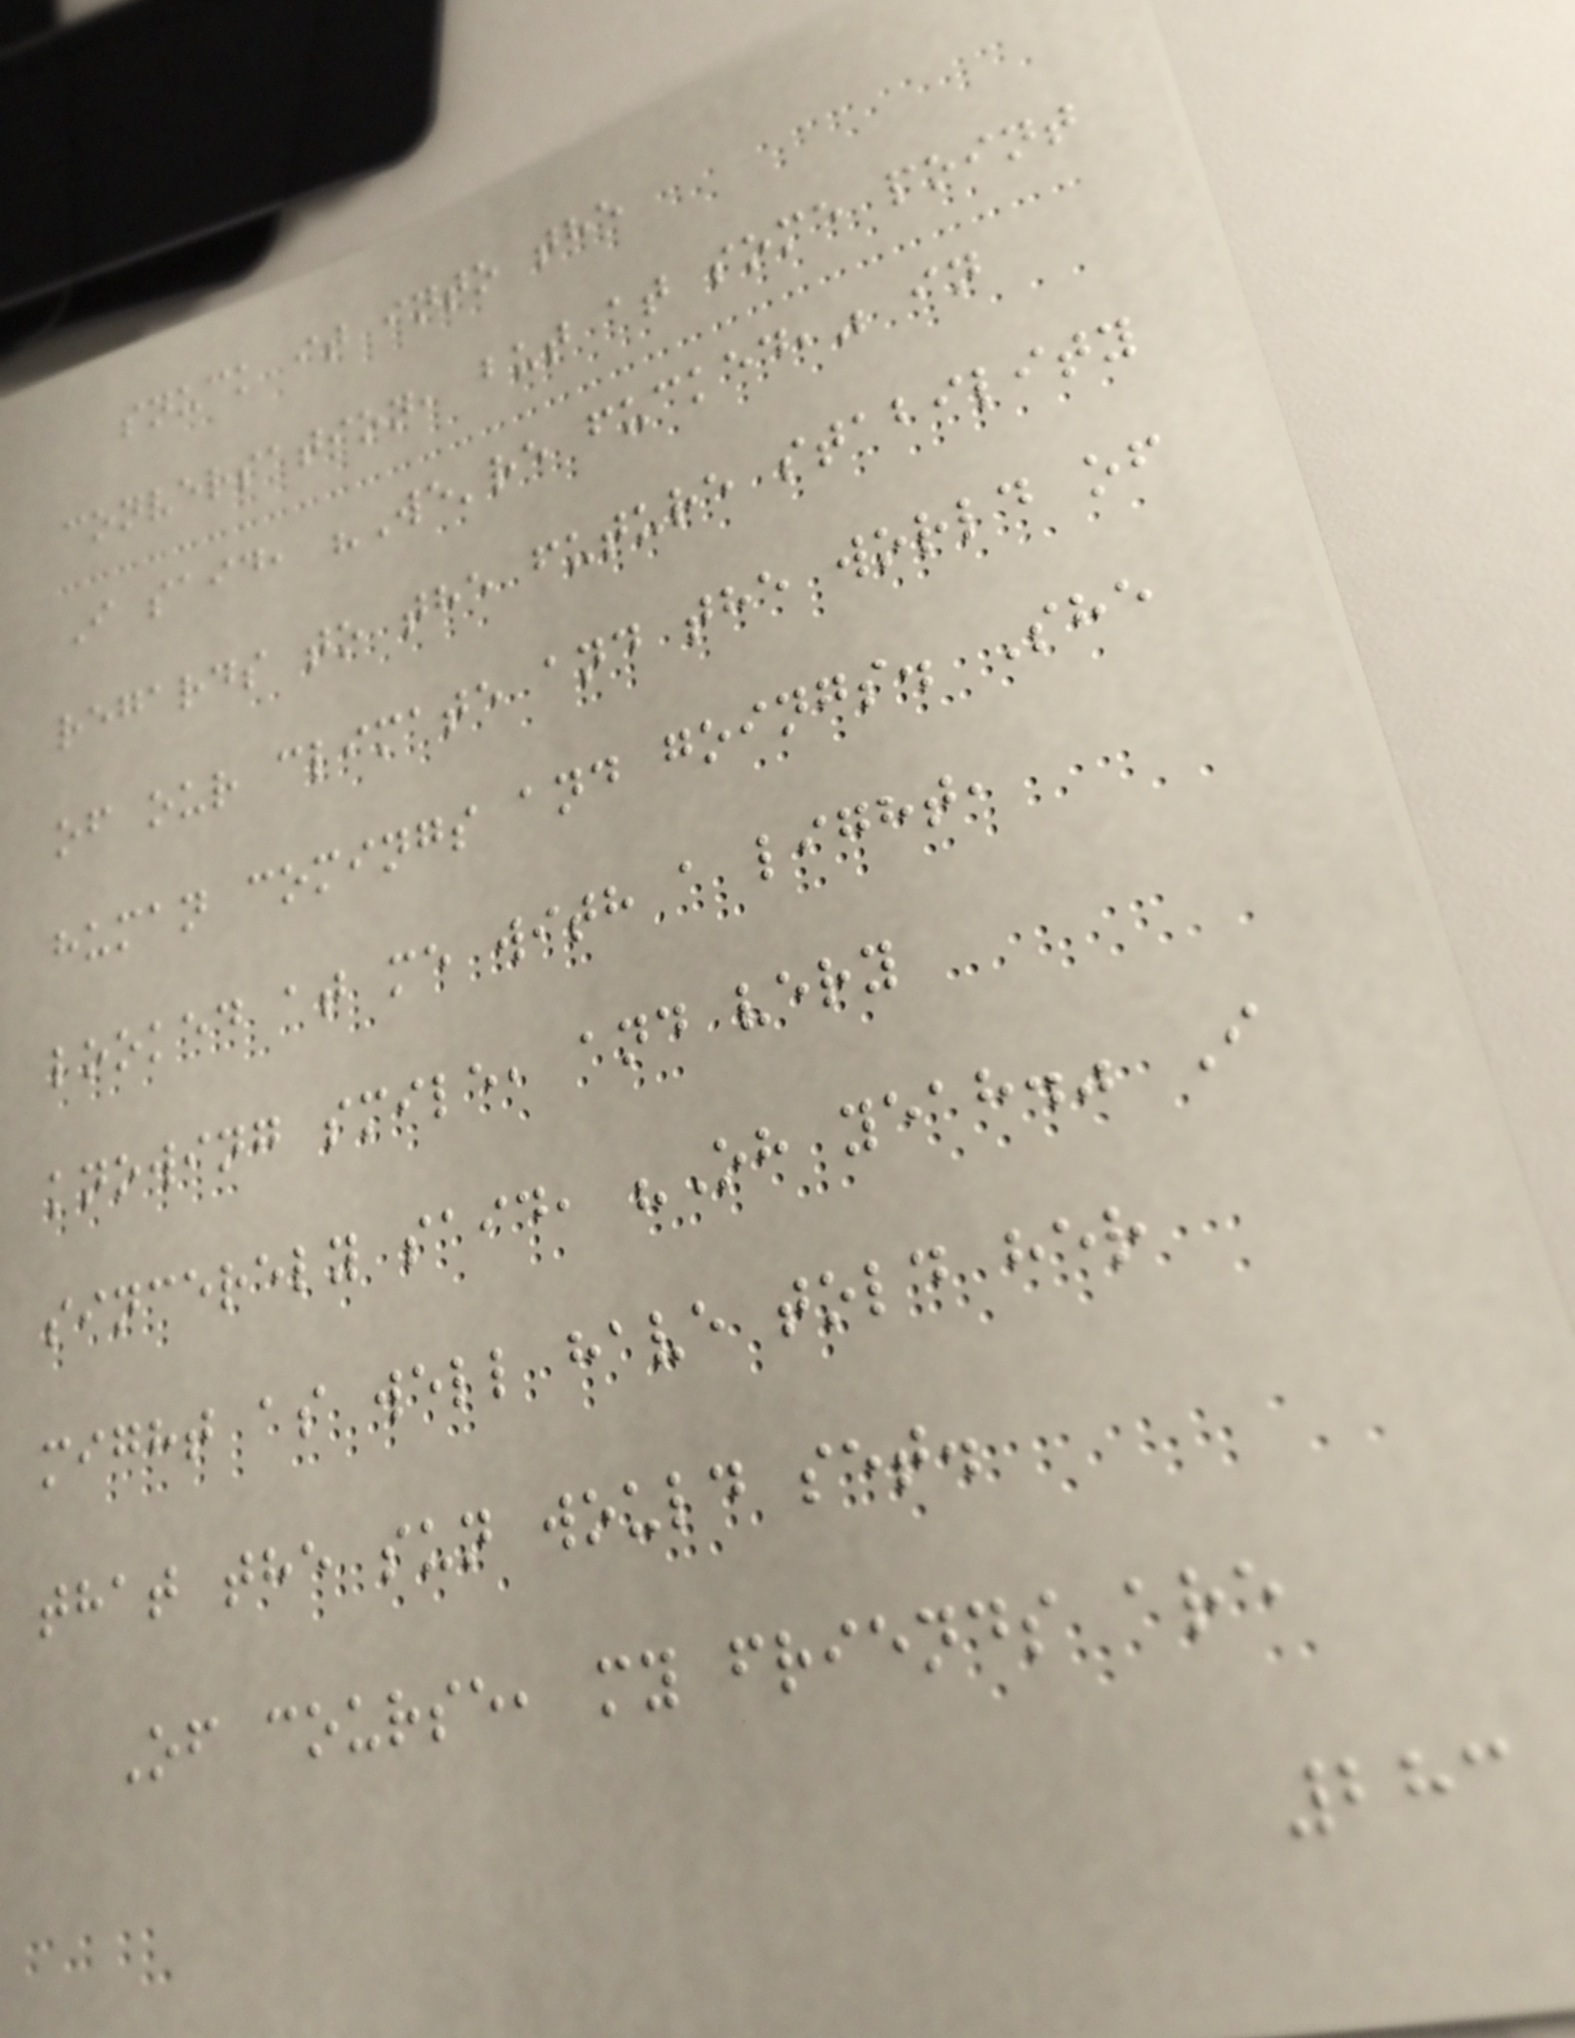snuck it into the
conversation, but at some point
I said, "We're fucked," in
regards to the future stability
of our climate and the world of
human comings and goings. She
looked at me with a light,
knowing smile, and very
sincerely said, "Oh yeah." I
might as well have told her
that the sun would set.
Of course, my friends are
283
